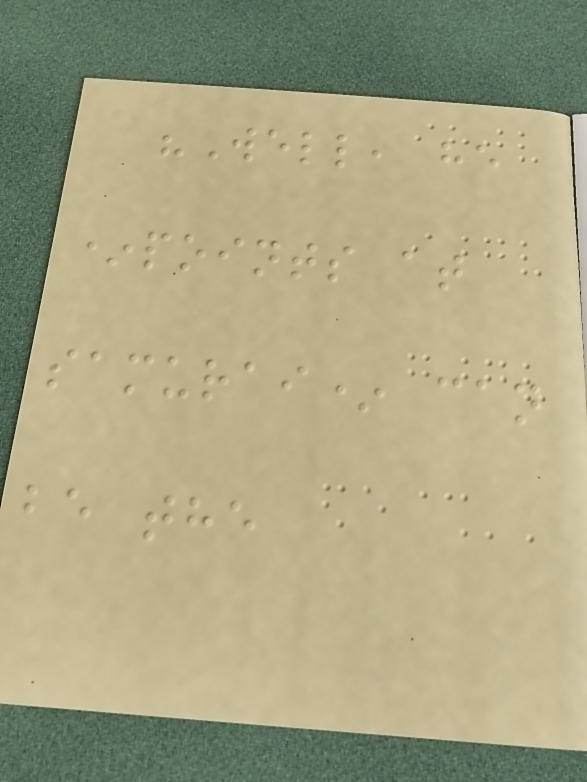"Well, he
*points at
samurai* can
be the
